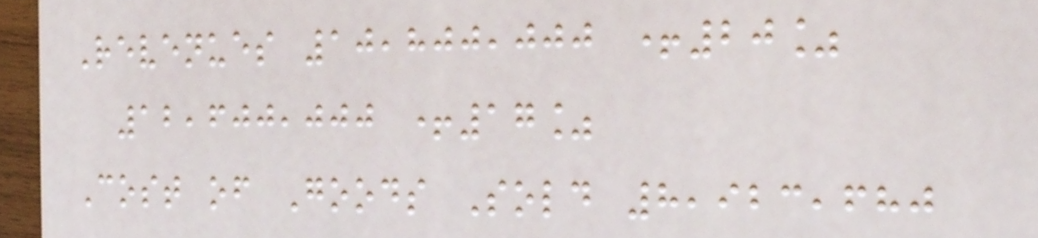Revenues 10,800,000 +20%
12,600,000 +17%
Cost of Goods Sold 8,923,680
